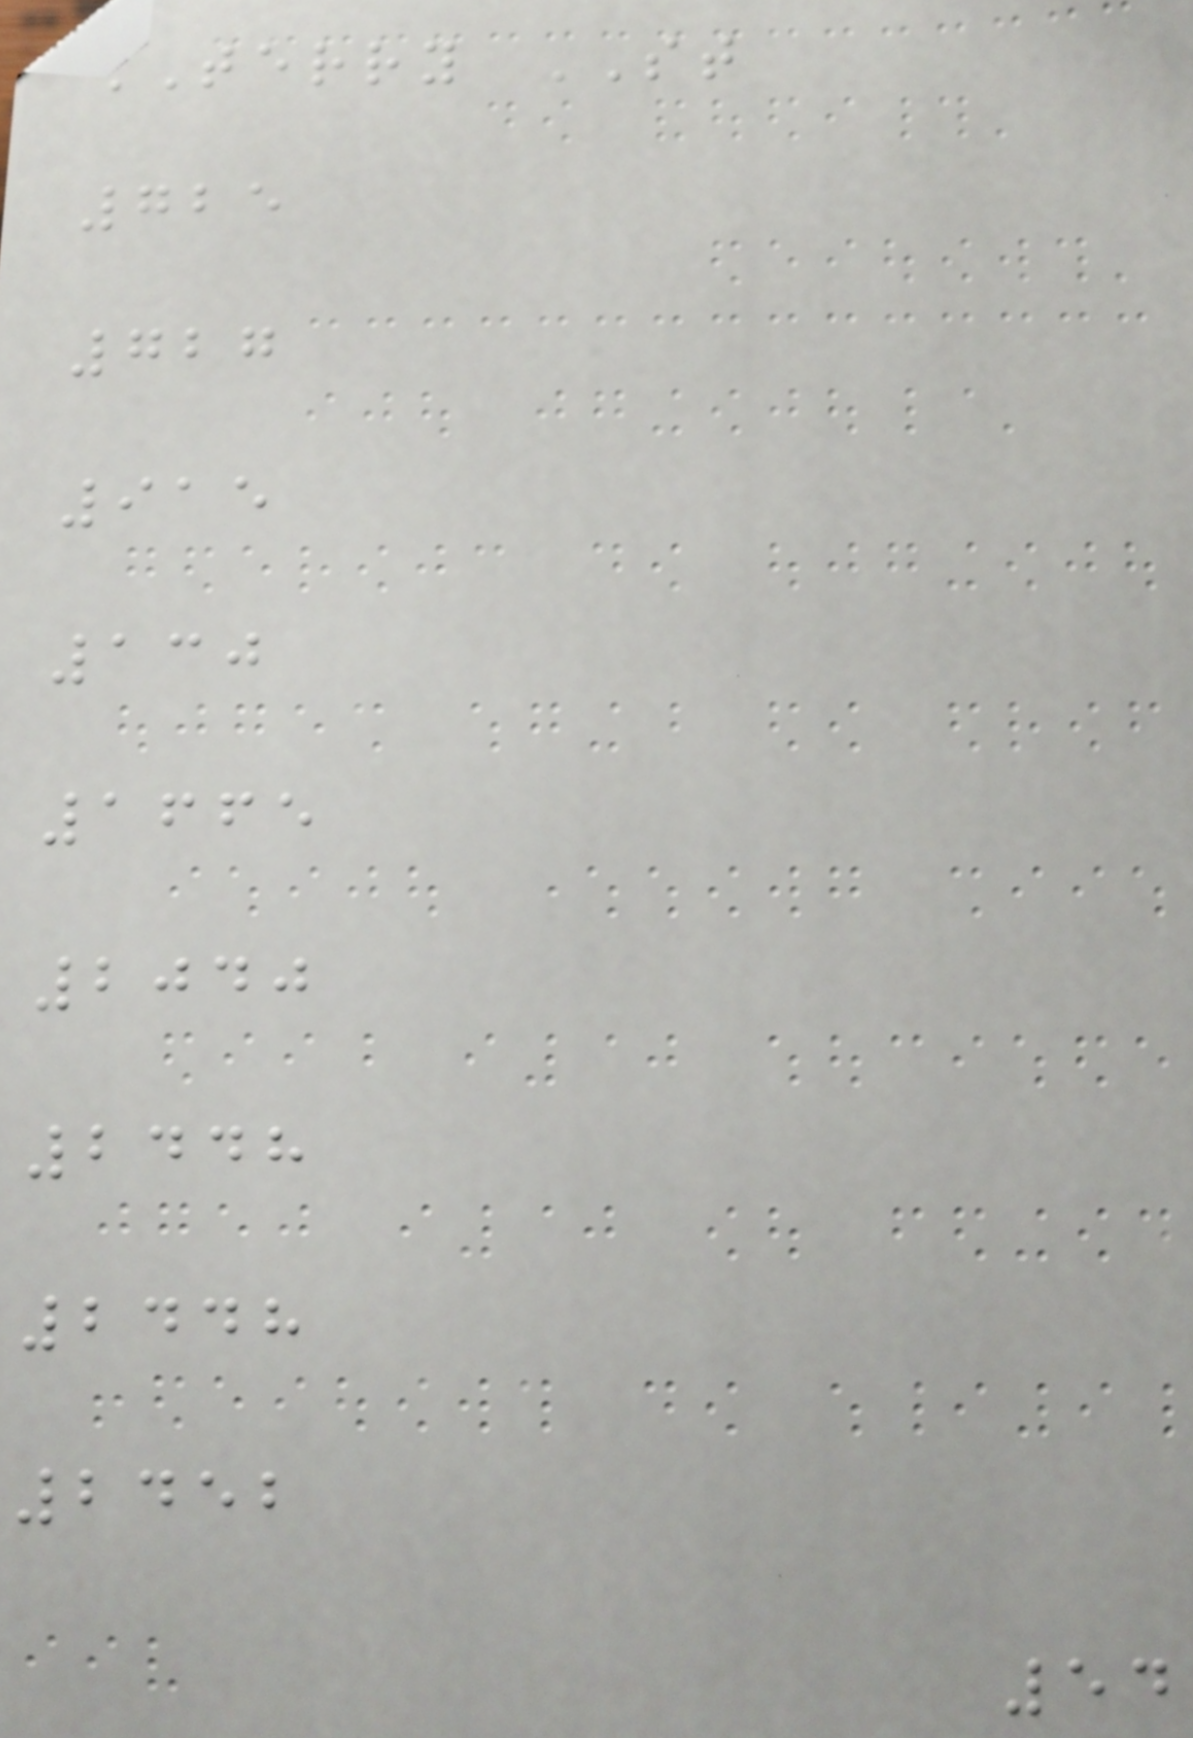TERRY ST
725
727
915
130
1665
2040
2448
2448
2452
54
